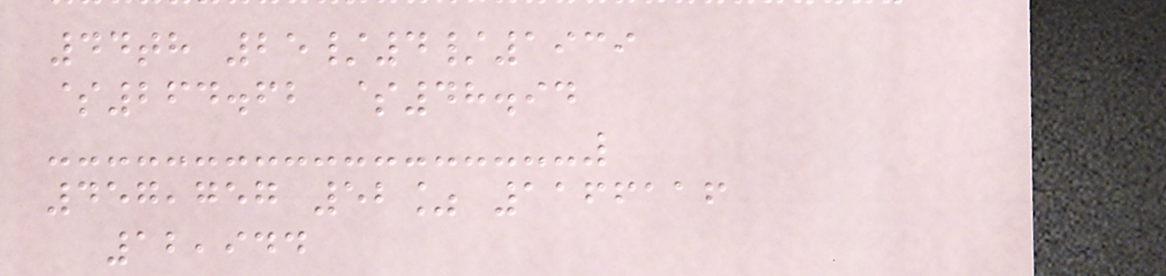44th 25/4/1939
$264.62 $48.94
457,757 52% 1166116
12,944
